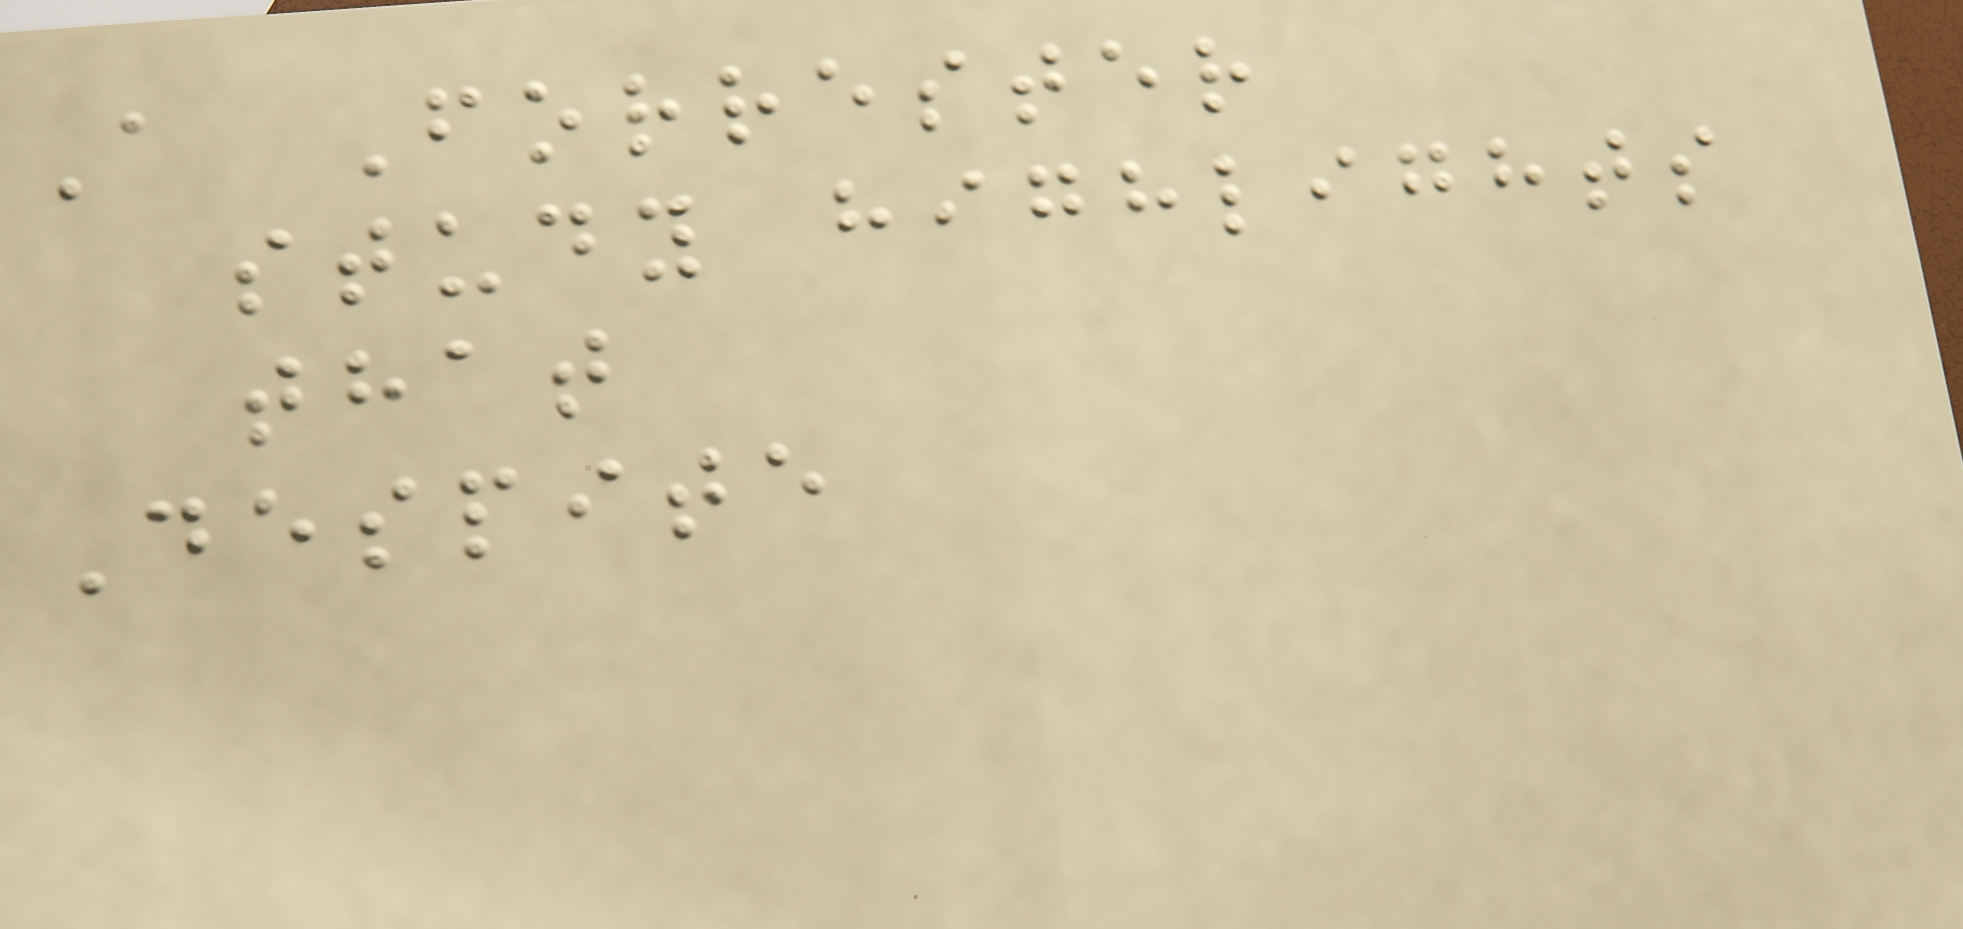A Forrester
study highlights
that
Despite
